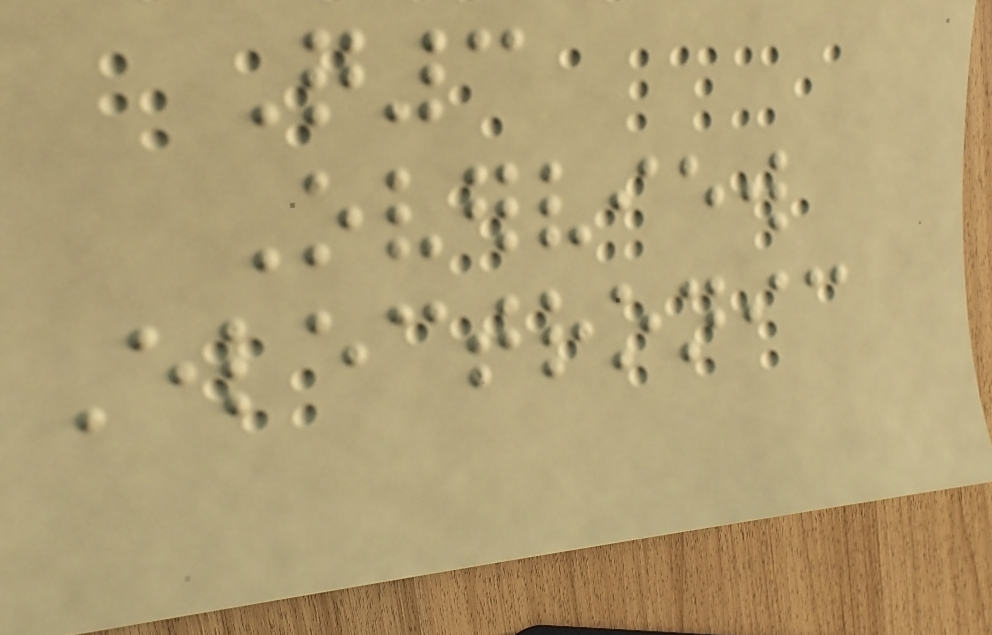Q3
Overview
Electronic
